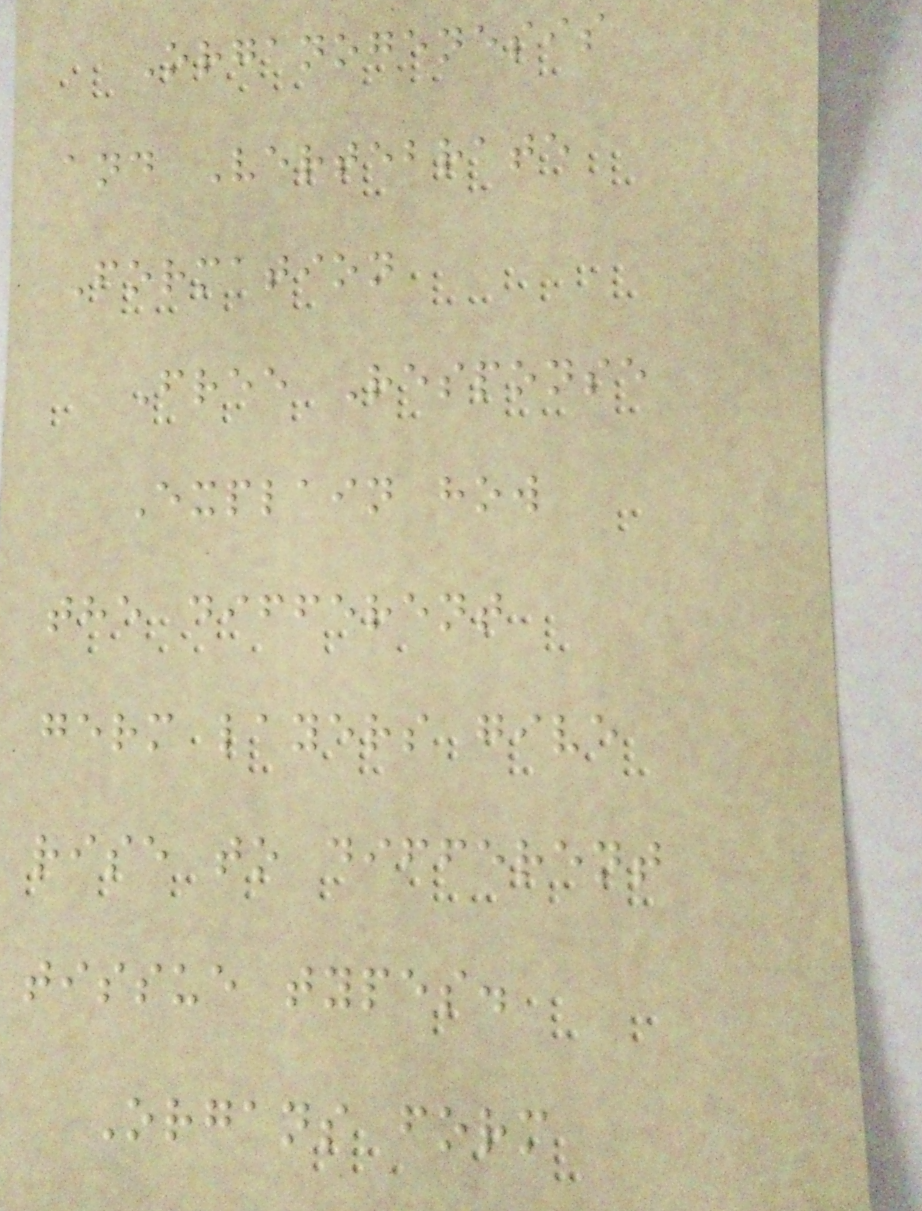Organogenesis
and Vertebrate
Formation
Free Response
Explain how
the different
germ layers give
rise to different
tissue types.
Organs form
